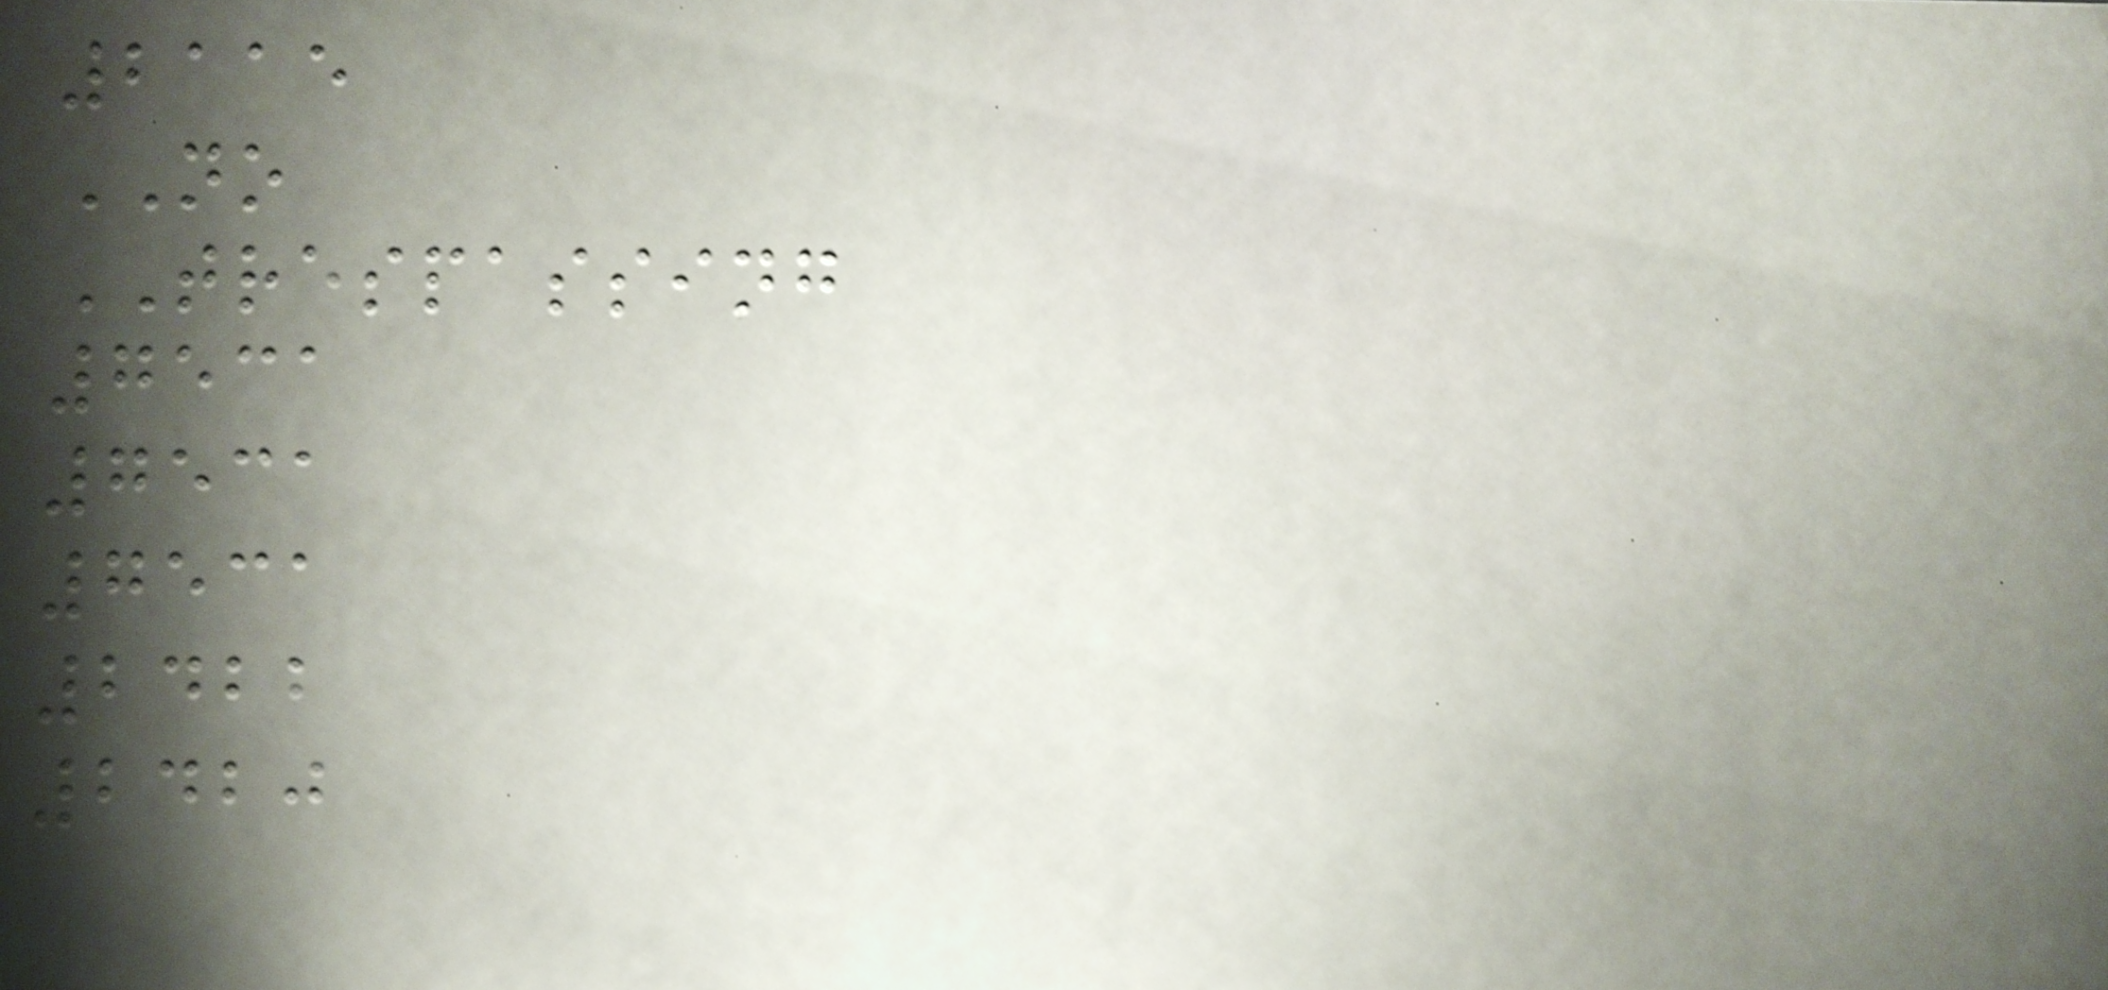2115
NO
TRESPASSING
7531
7531
7531
2422
2420
